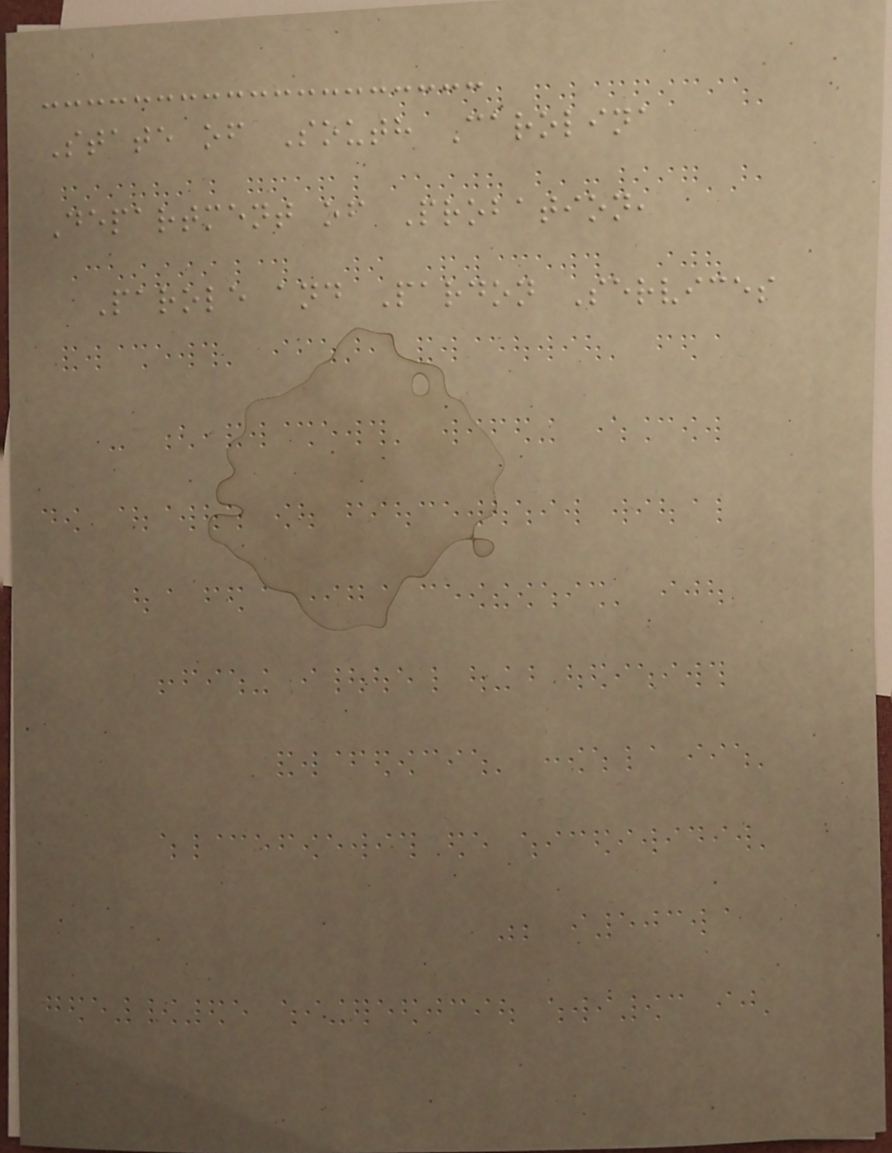State of South Carolina
Department of Probation,
Parole and Pardon Services
